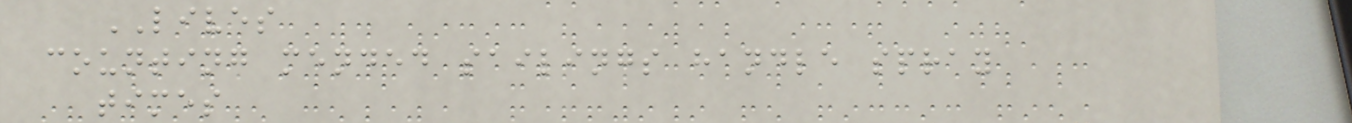LIVES
counting mended sailings handle spray
times
